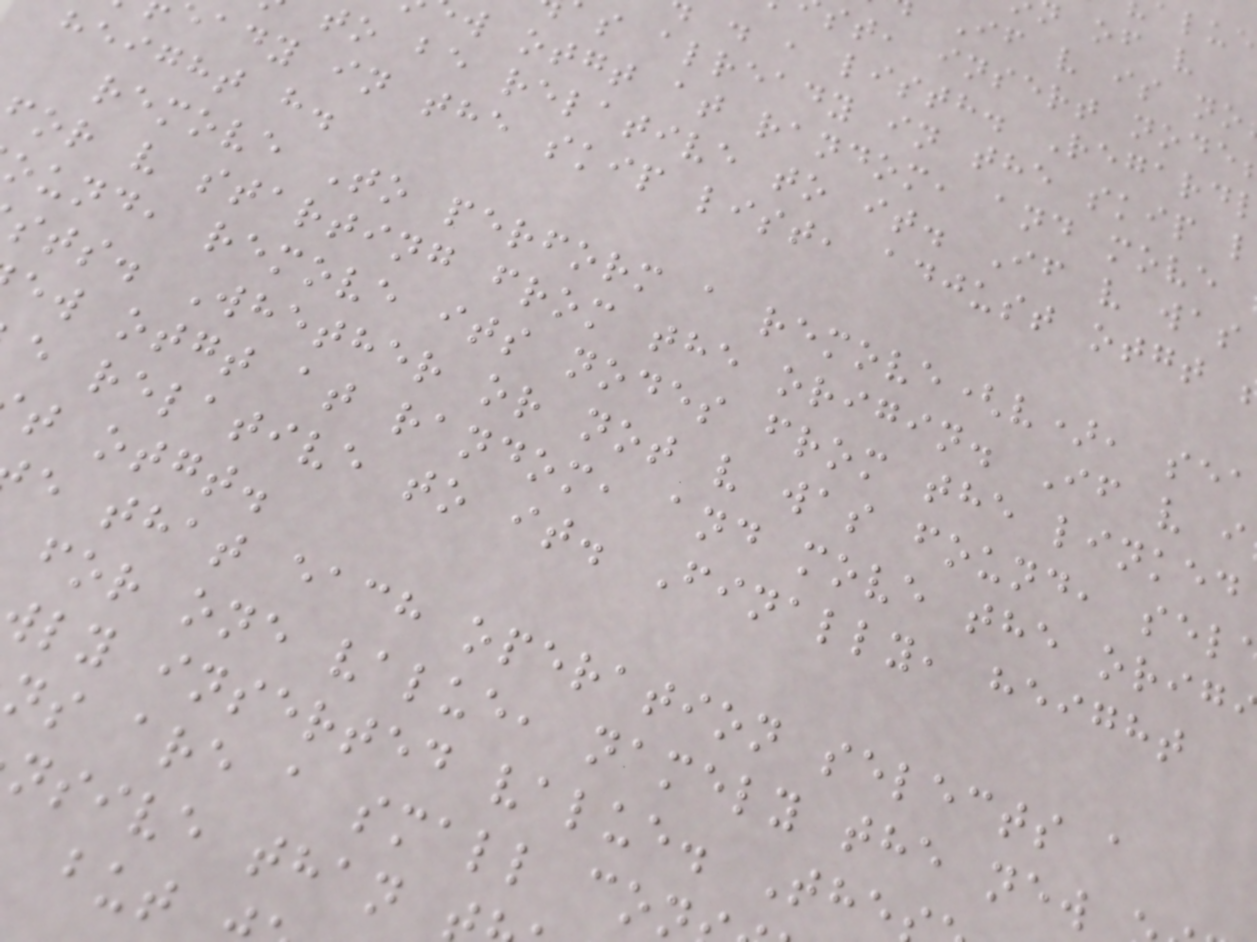If v is no
st, insert node
. , listh. Regard
s already in the skip l
w otgt at random, and move
to be relative to it. If v was
eady in the skip list, adjust otgt
height h.
remove To perform a remove(v), sea
or v starting from the origin. If v i
ound, remove its nodes from the linked
sts. Whether or not v was found, sel
ew otgt at random, and move the orig
e relative to it. Finally, height
t otgt.
e that each operation selects a
for one value, namely the new
ly inserted value. The
ns are a small con
nsive than
